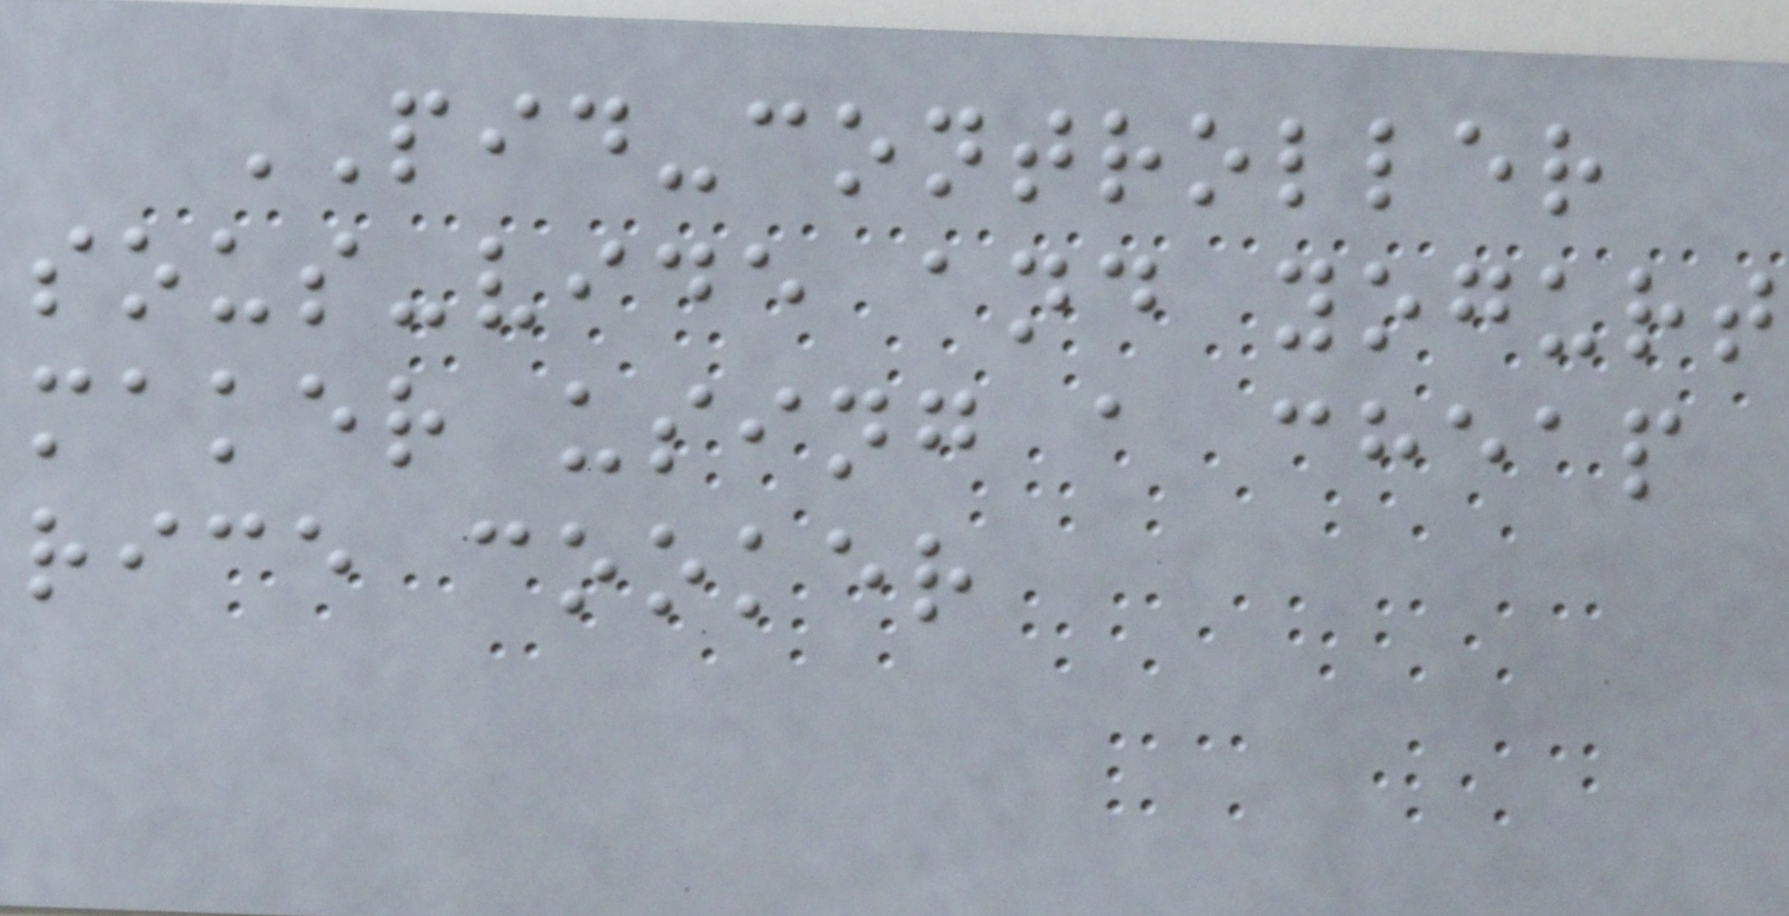PID-controller
sous-vide and yogurt
maker using a cheap
rice cooker
